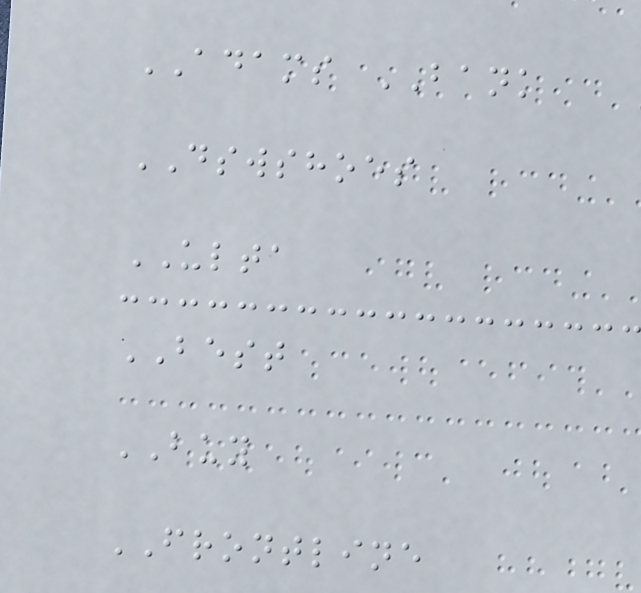ADAMS BANK
DSWSHOES
ULTA
BEST
BUY
FRONTLINE
